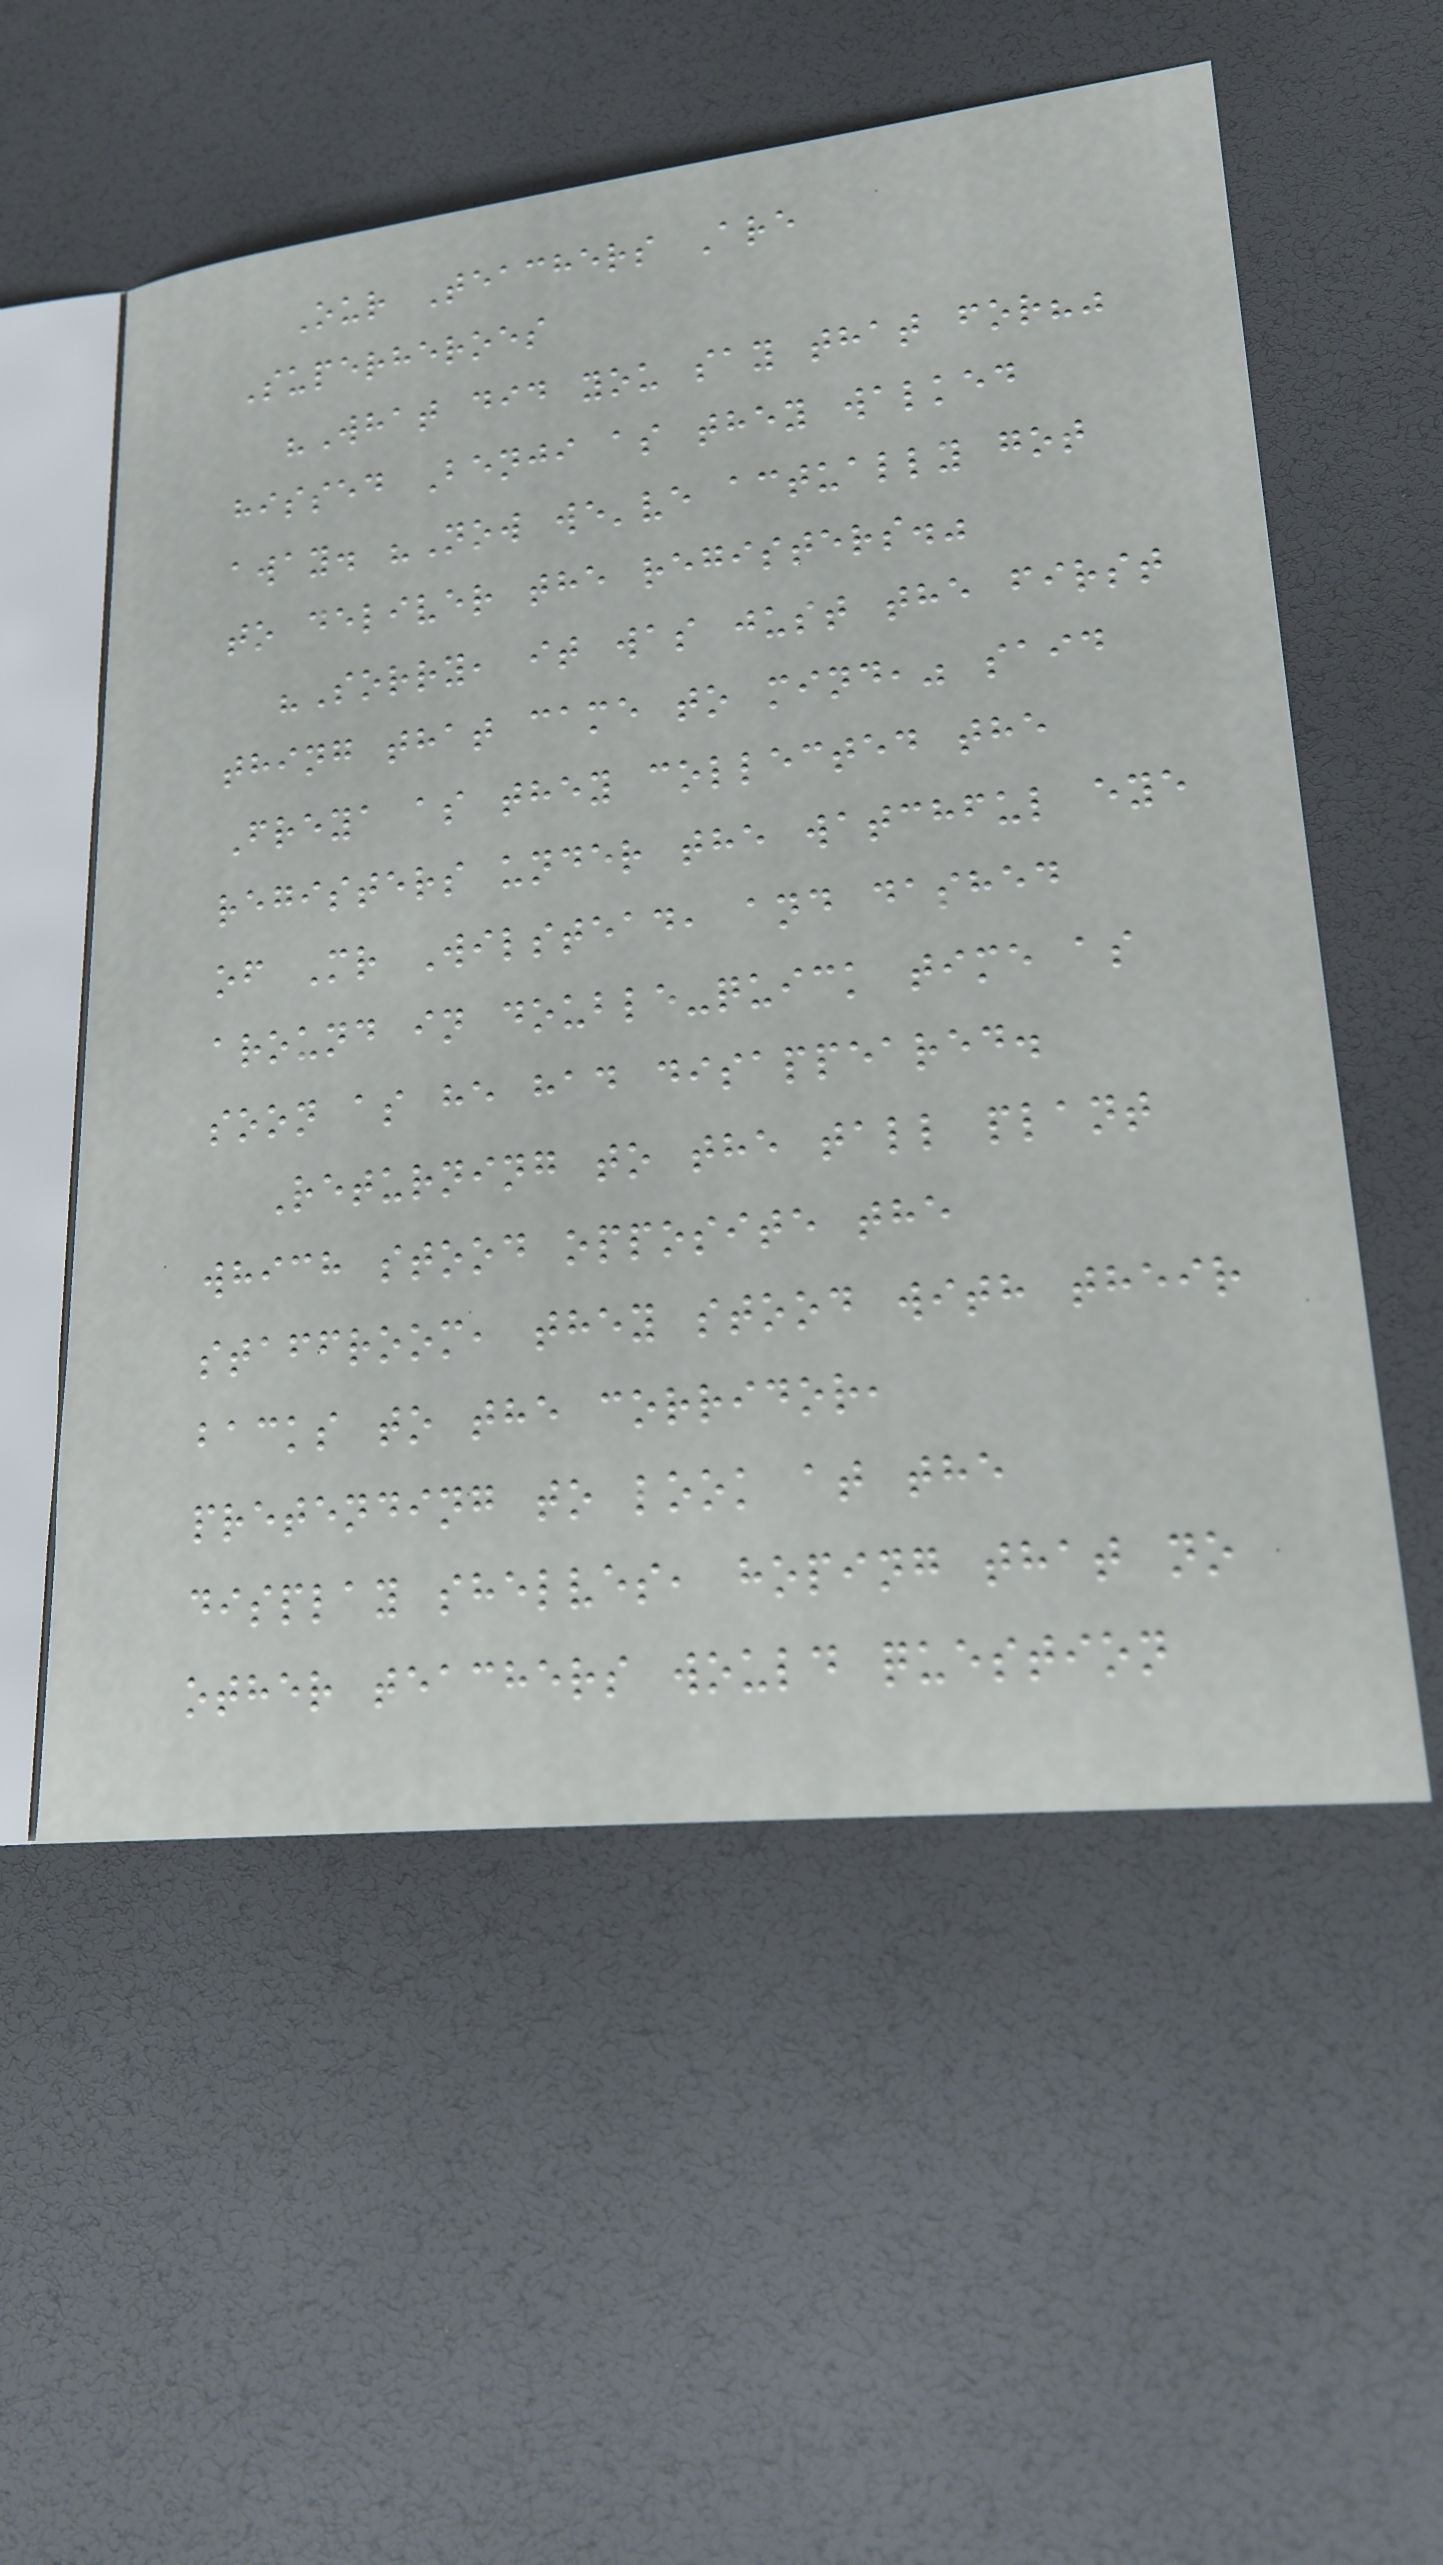Our Teachers Are
Superheroes
"What did you say that for?"
hissed Benji as they walked
away. "Now we've actually got
to deliver the registers."
"Sorry, it was just the first
thing that came to mind," said
Freya as they collected the
registers under the watchful eye
of Mr Wilstead, and dashed
around in double-quick time as
soon as he had disappeared.
Returning to the tall plant
which stood opposite the
staffroom, they stood with their
backs to the corridor,
pretending to look at the
display shelves, hoping that no
other teachers would question
